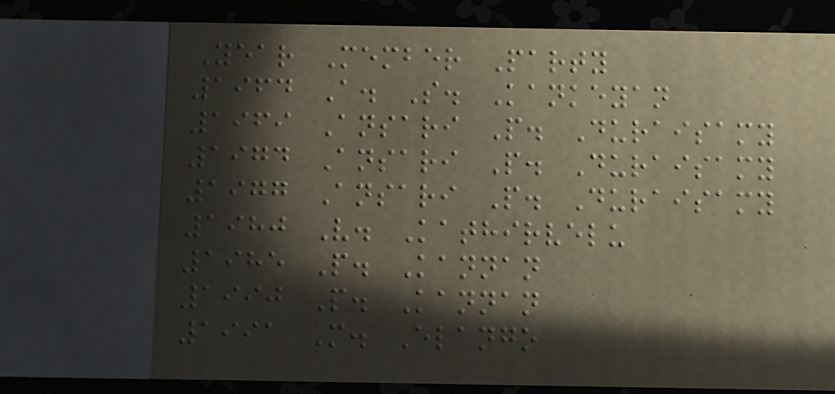Year Member Party
1964 A. S. Kankeyan
1969 Ansari P. Duraisamy
1974 Ansari P. Duraisamy
1977 Ansari P. Duraisamy
1980 V. Kathirvelu
1985 P. Kannan
1990 P. Kannan
1991 M. Elango
